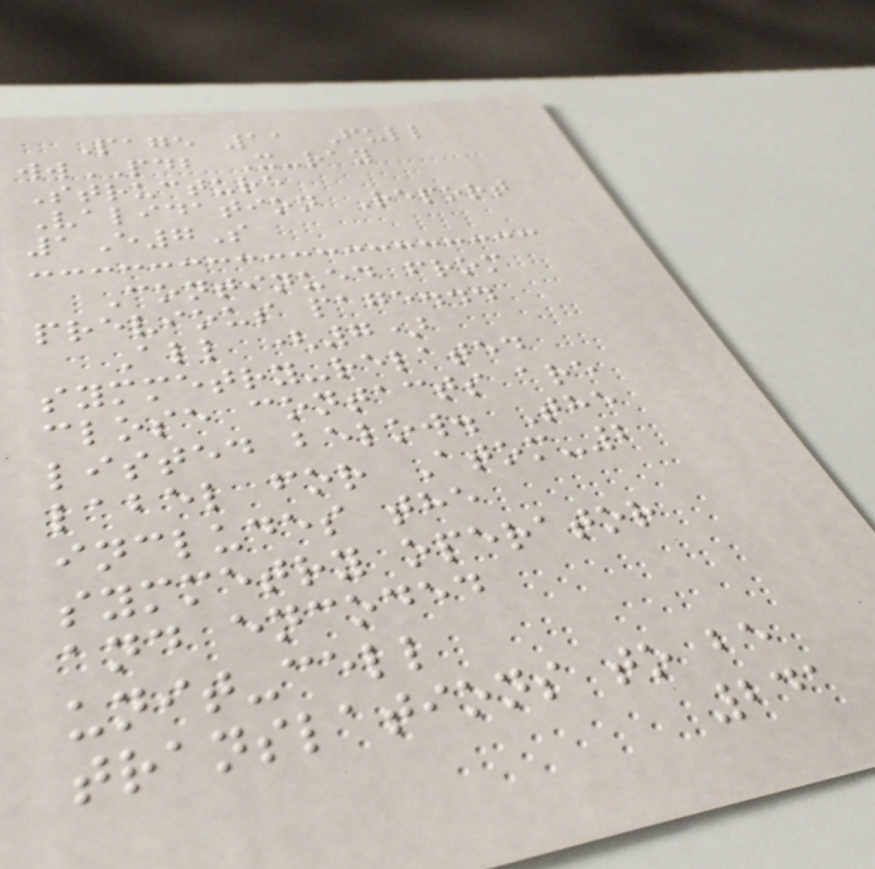Page 11 Full
wwPDB X-ray
Structure
Validation Report
1E7S
Continued from
previous page...
All (7)
symmetry-related
close contacts are
listed below. The
label for Atom-2
includes the
symmetry operator
and encoded
unit-cell
translations to be
241
